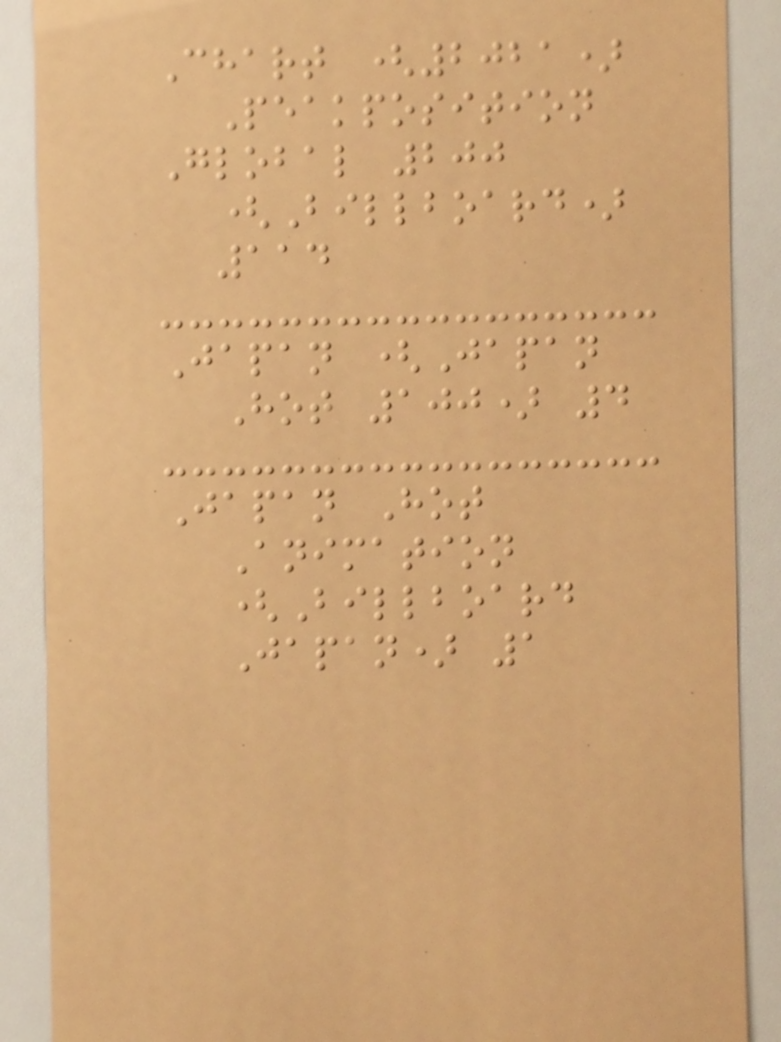Chart (2021)
Peakposition
Global 200
(Billboard)
114
Japan (Japan
Hot 100) 4
Japan Hot
Animation
(Billboard
Japan) 1
